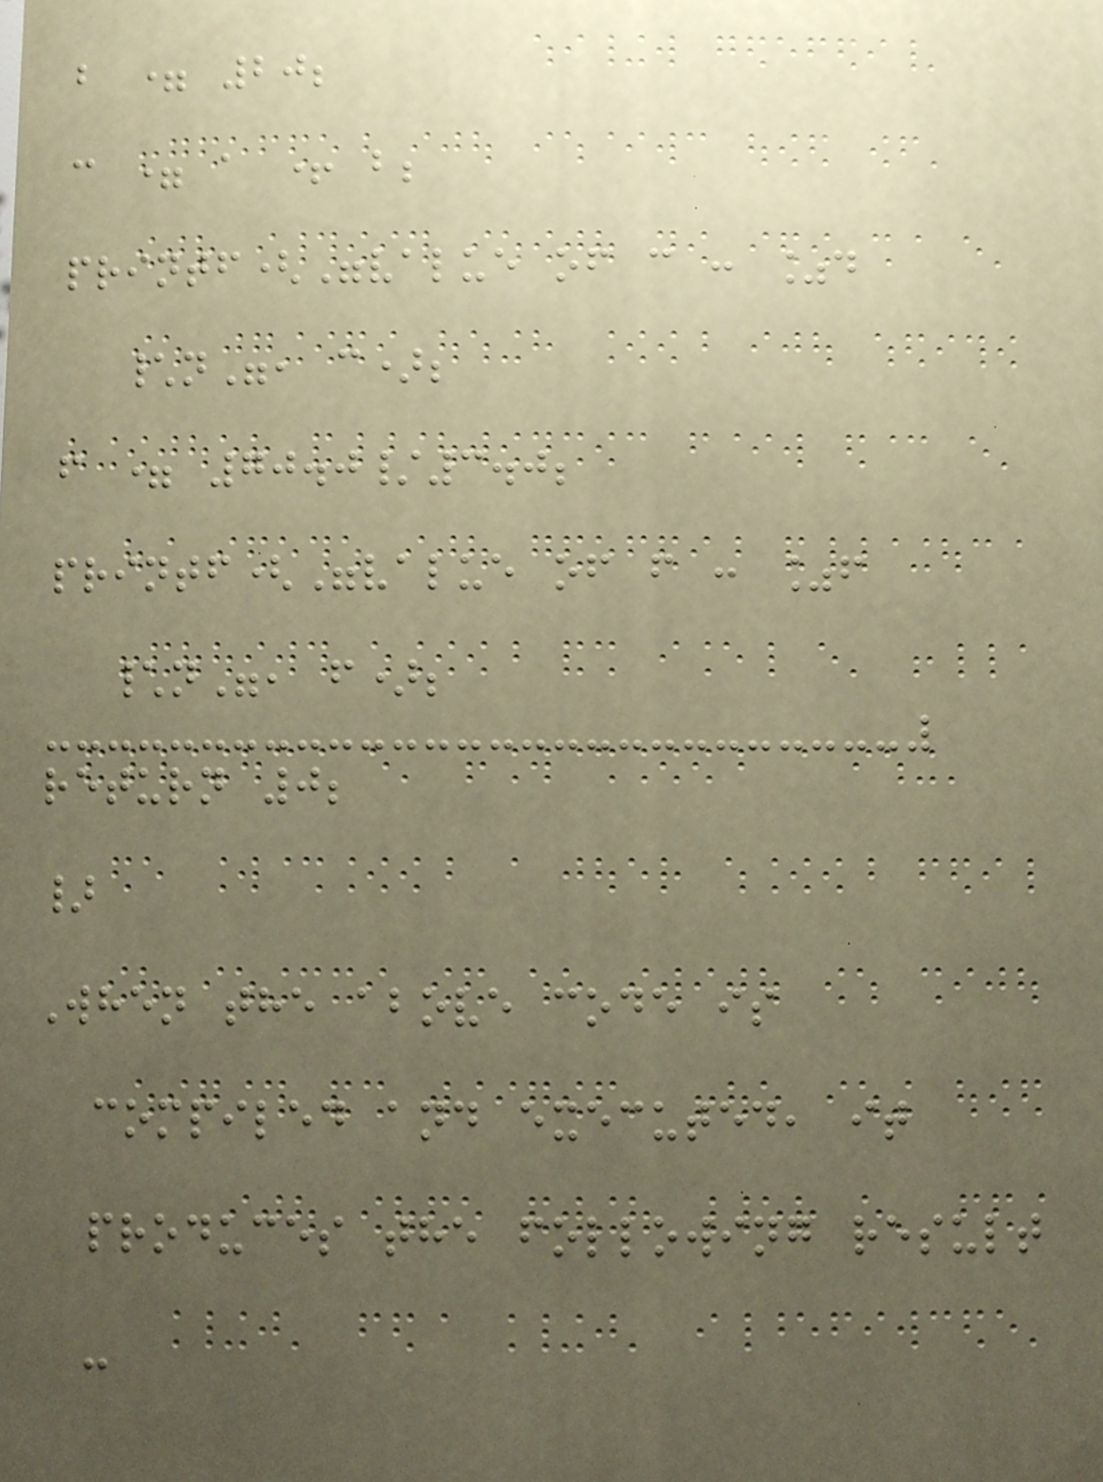b = 20;
c = a + b;
printf("value of c : %d
\n", c);
f = 70.0/3.0;
printf("value of f : %f
\n", f);
return 0;
}
When the above code is
compiled and executed, it
produces the following result
-
